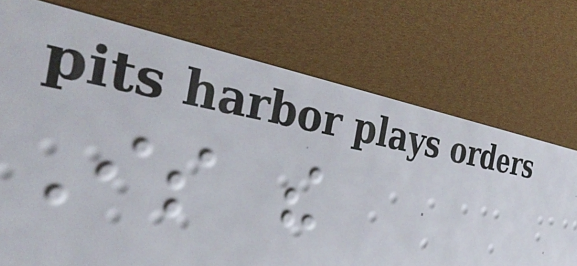Is the
